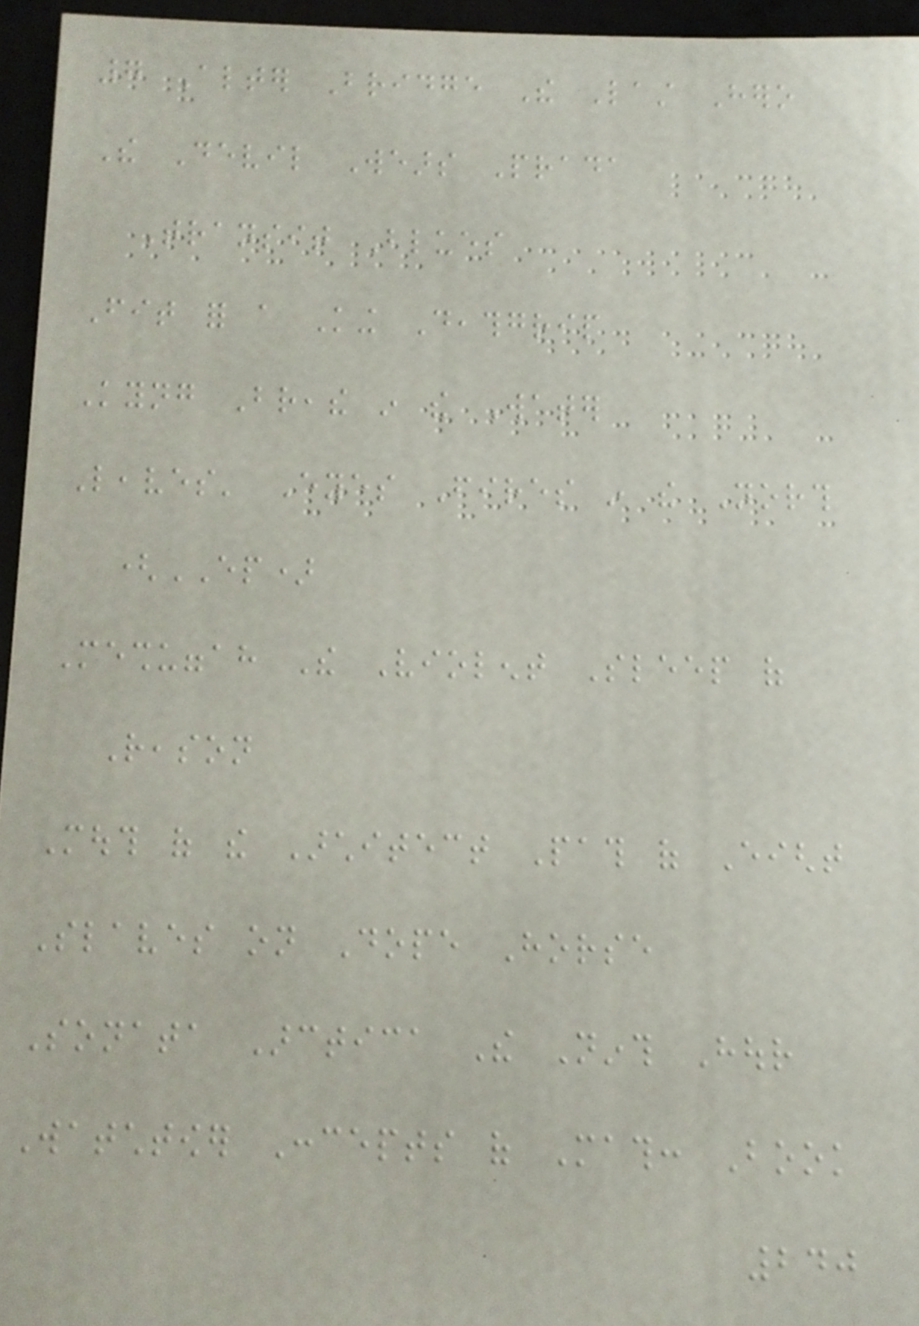7 Alter Bridge The Last Hero
The Devil Wears Prada
Transit Blues
Fit for a King Deathgrip
Kyng Breathe in the Water
Leaves' Eyes Fires in the North
(EP)
Meshuggah The Violent Sleep of
Reason
Mouth of the Architect Path of Eight
Slaves on Dope Horse
Sonata Arctica The Ninth Hour
Watchtower Concepts of Math: Book
240
